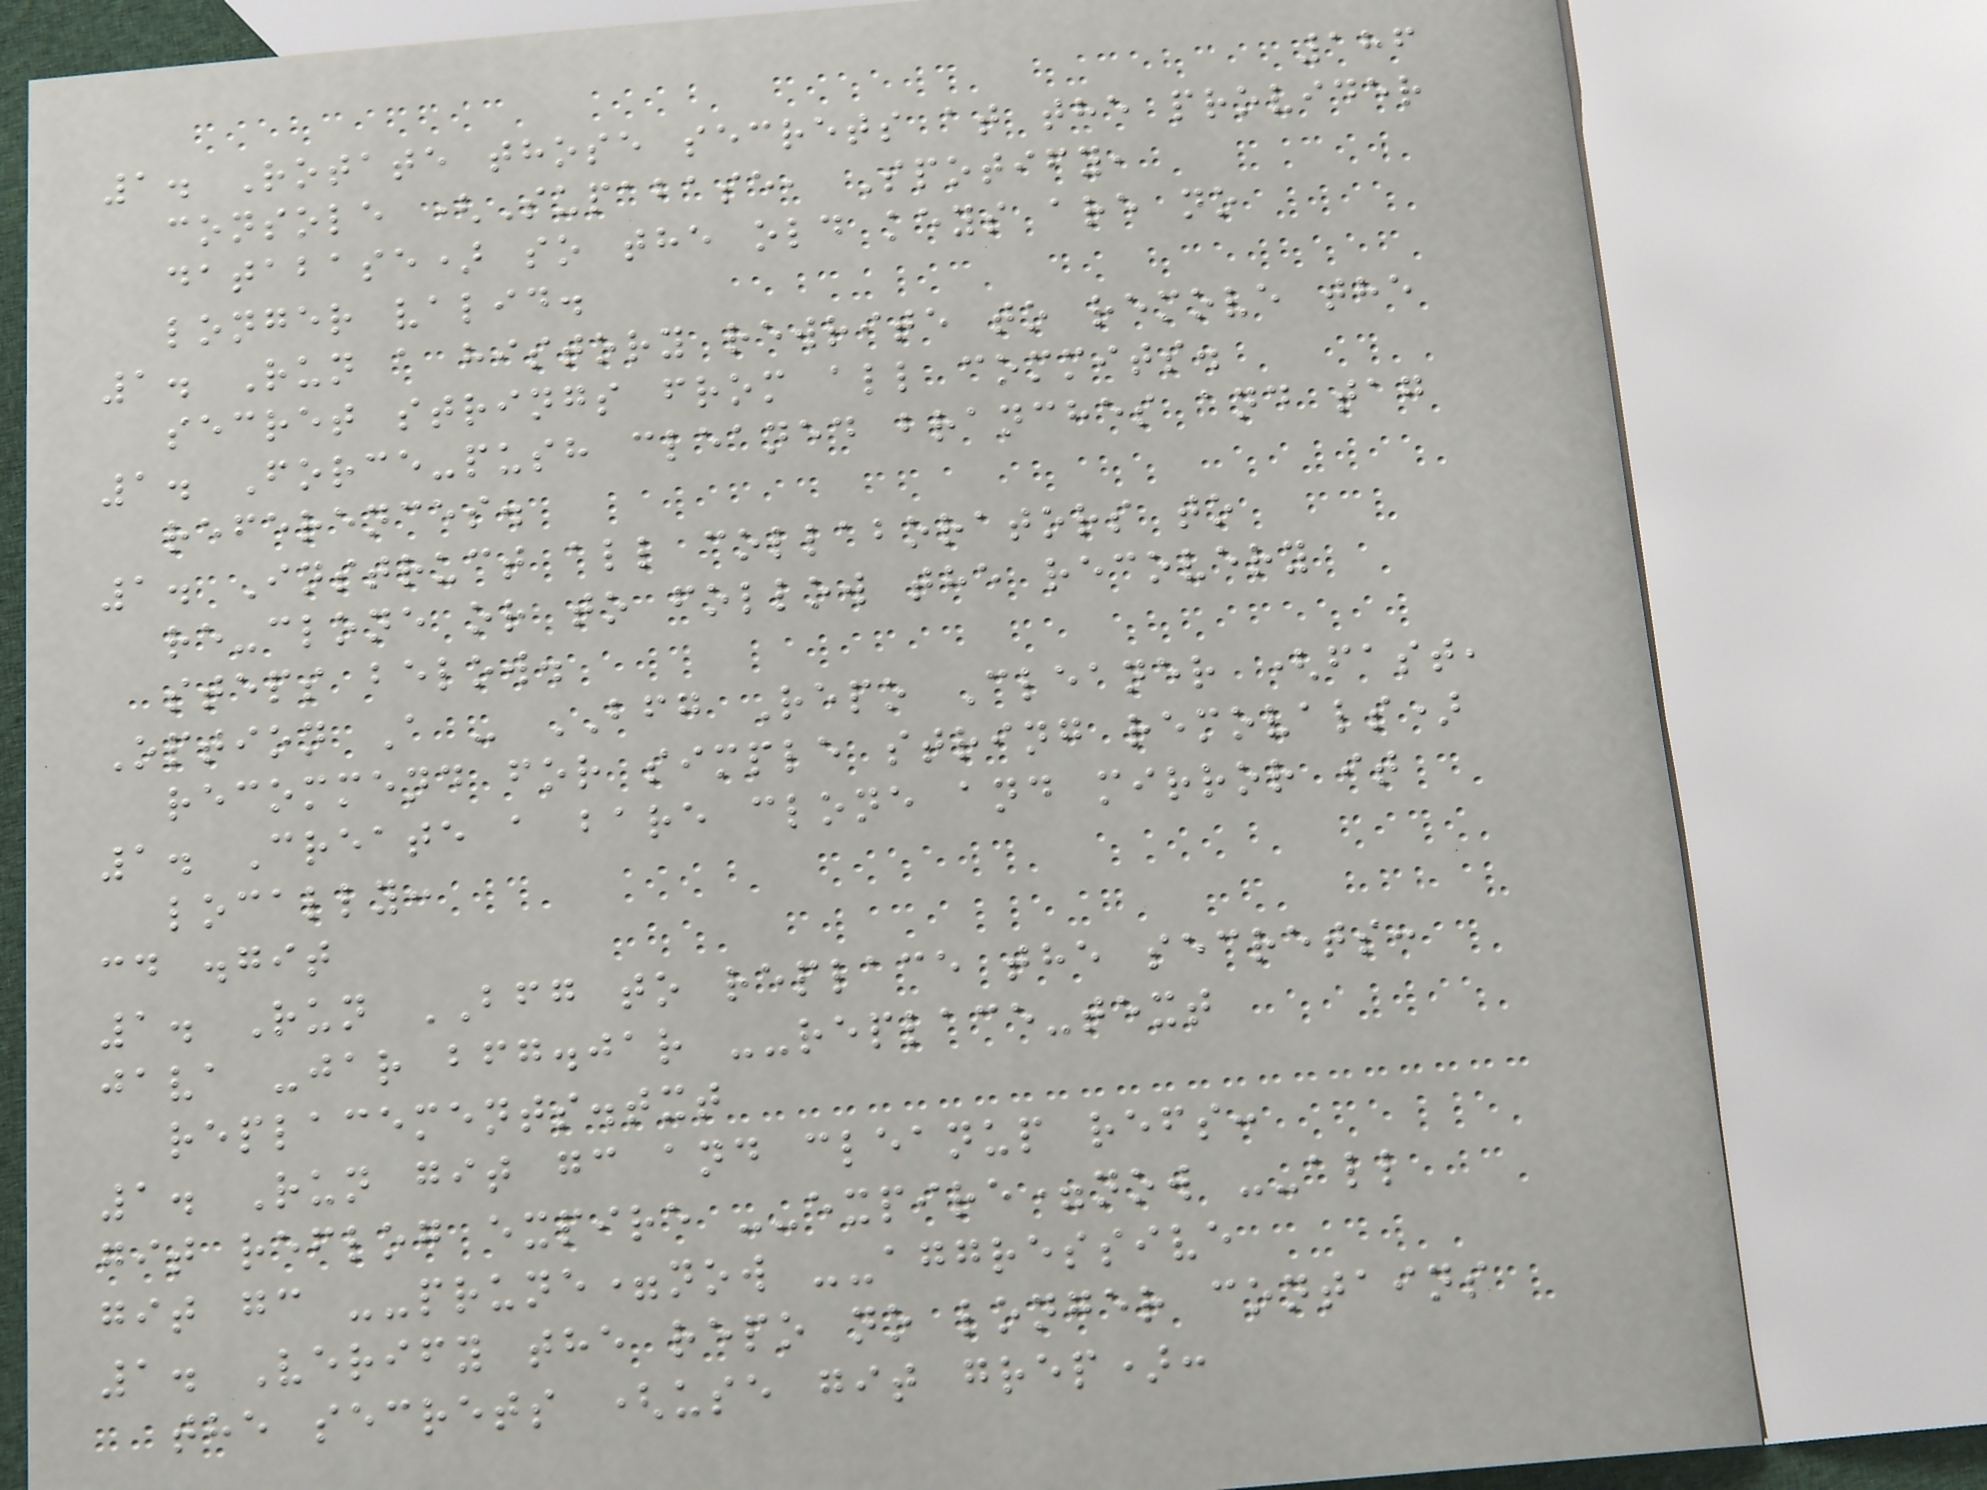186
1. Rotate those secrets at the provider
console (Supabase, Spotify,
database) so the old keys are no
longer valid.
1. Run a history rewrite to remove the
secret strings from all commits.
1. Force-push cleaned branches and tag
references.
1. Instruct all collaborators to
re-clone or to follow the recovery
steps below.
Option A - BFG Repo Cleaner (fast,
recommend for simple string removals)
1. Create a bare clone and mirror it
locally:
cd .git
1. Run BFG to replace the secrets:
java -jar bfg.jar --replace-text
replacements.txt
1. Run git gc and cleanup refs:
git reflog expire --expire=now --all
git gc --prune=now --aggressive
1. Verify the repo no longer contains
the secrets (use git grep):
